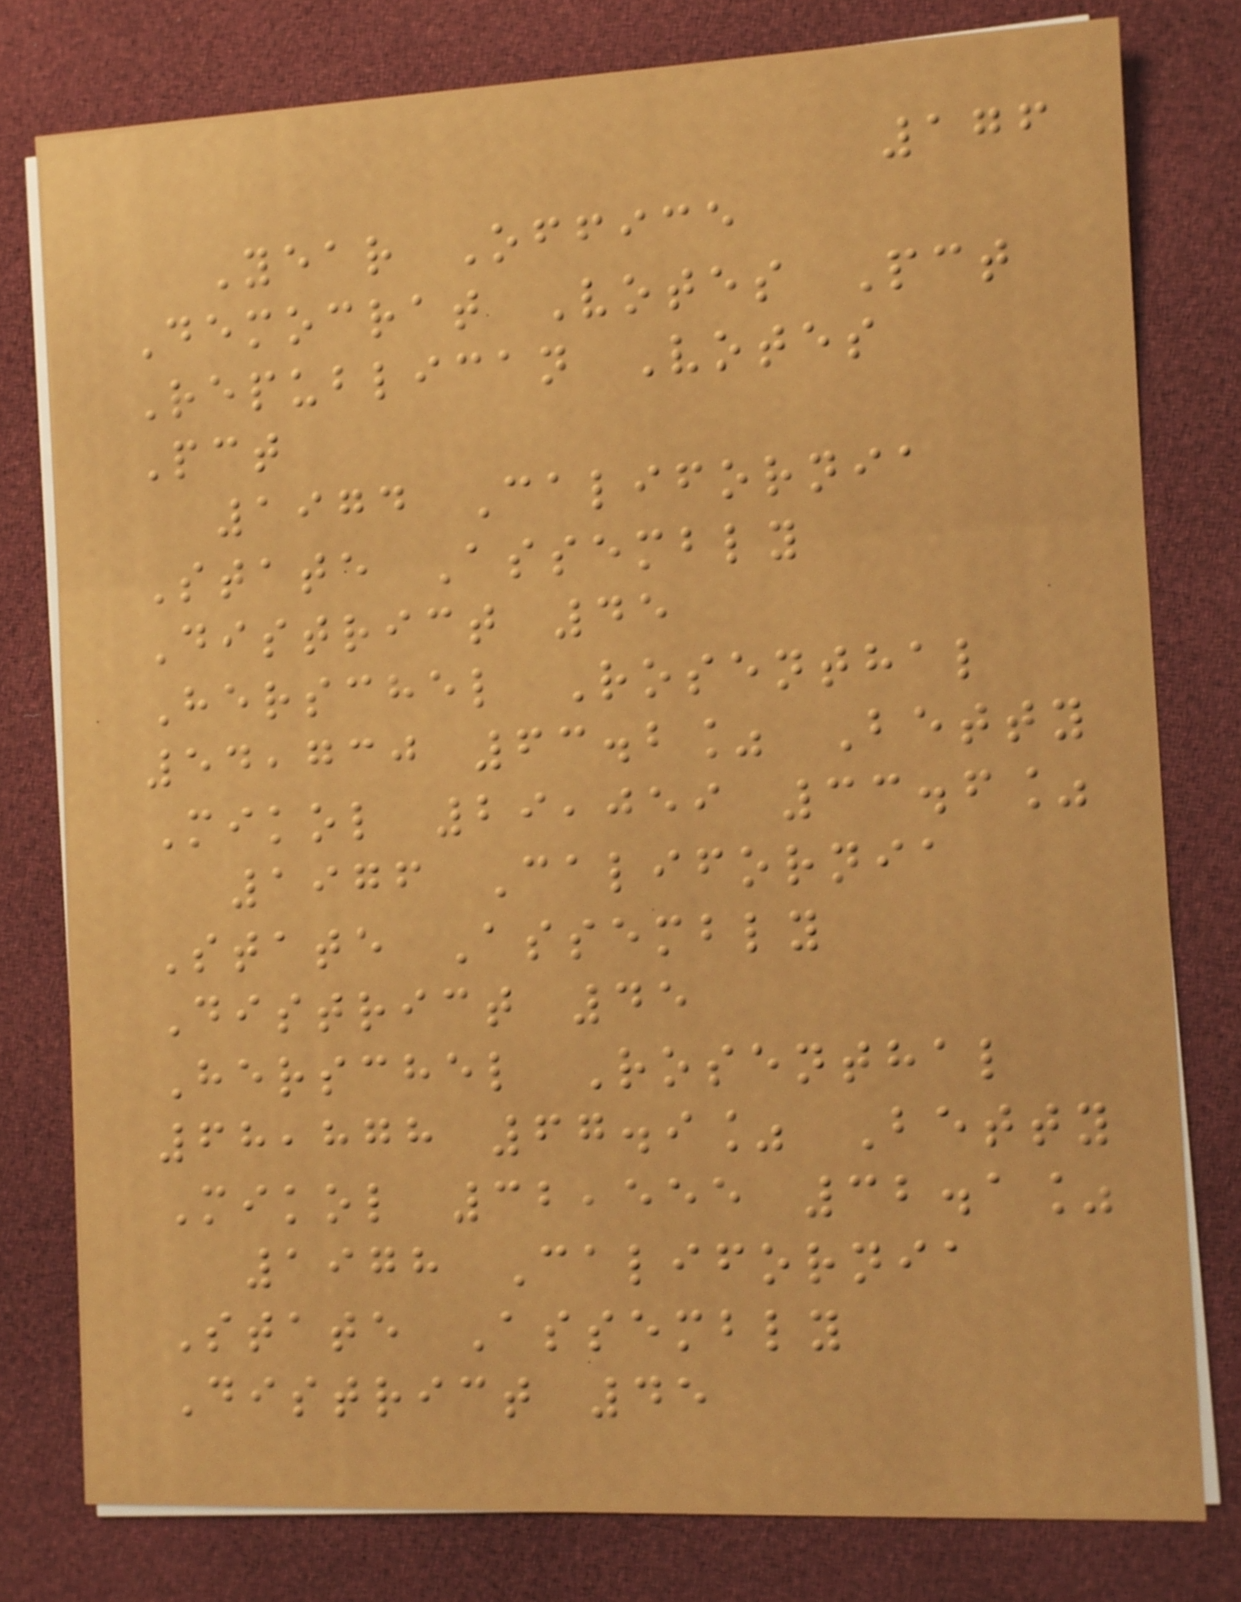176
Year Office
Democrat Votes Pct
Republican Votes
Pct
1974 California
State Assembly
District 45
Herschel Rosenthal
54,730 63.2% Betty
Mikol 29,059 33.6%
1976 California
State Assembly
District 45
Herschel Rosenthal
68,878 67.9% Betty
Mikol 32,555 32.1%
1978 California
State Assembly
District 45
